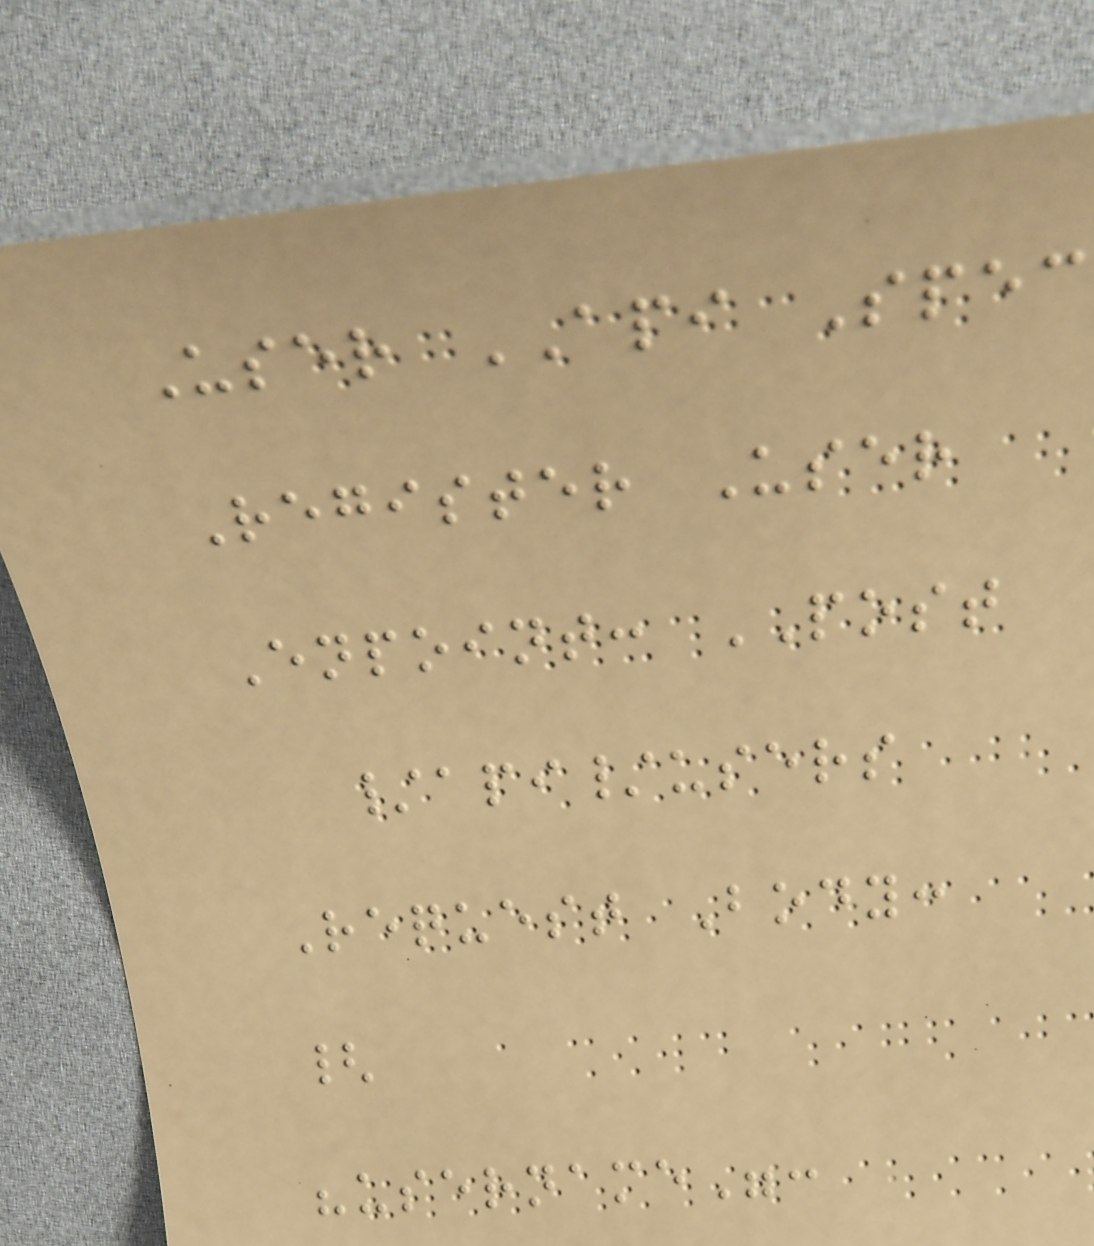User API Spec
Register User
Enpoint: POST
/api/users
Request Body:
{
"username":
